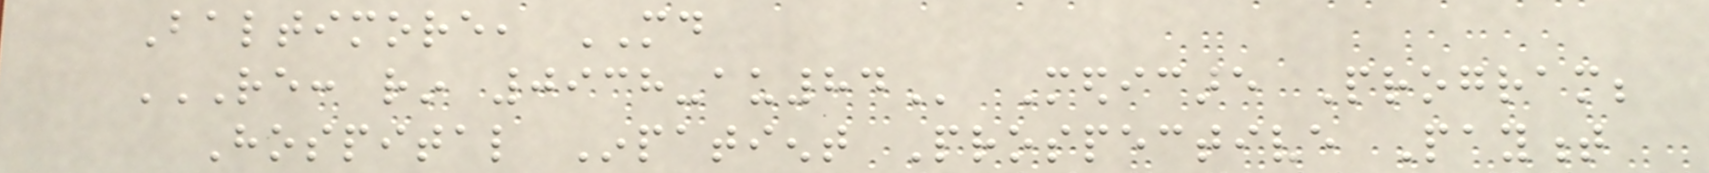Baltimore, MD
RE: RIN 0938-AU84 Medicare Program;
Hospital Inpatient Prospective Payment
